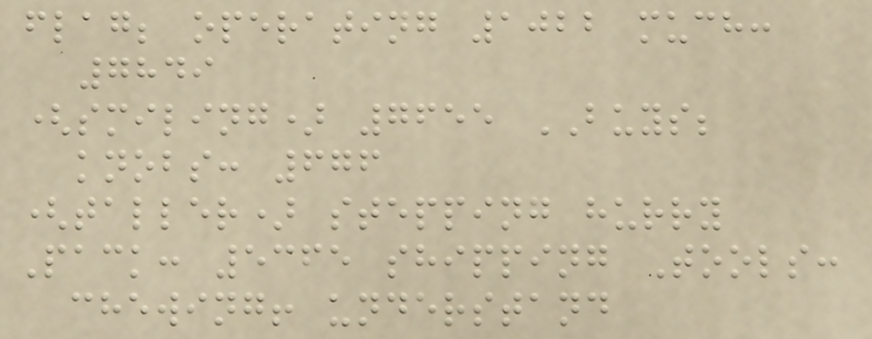flag; operating 1022 much:
7849
(smiling) 7655 BUYS;
knobs: 676
(taller) stepping hurry
Pack: 5365 shipping Tools:
chewing! understand
